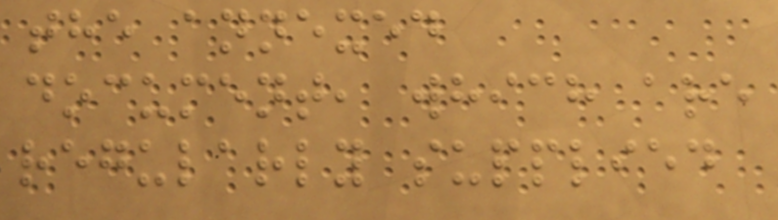the annexed
document, which are
regularly supplied
